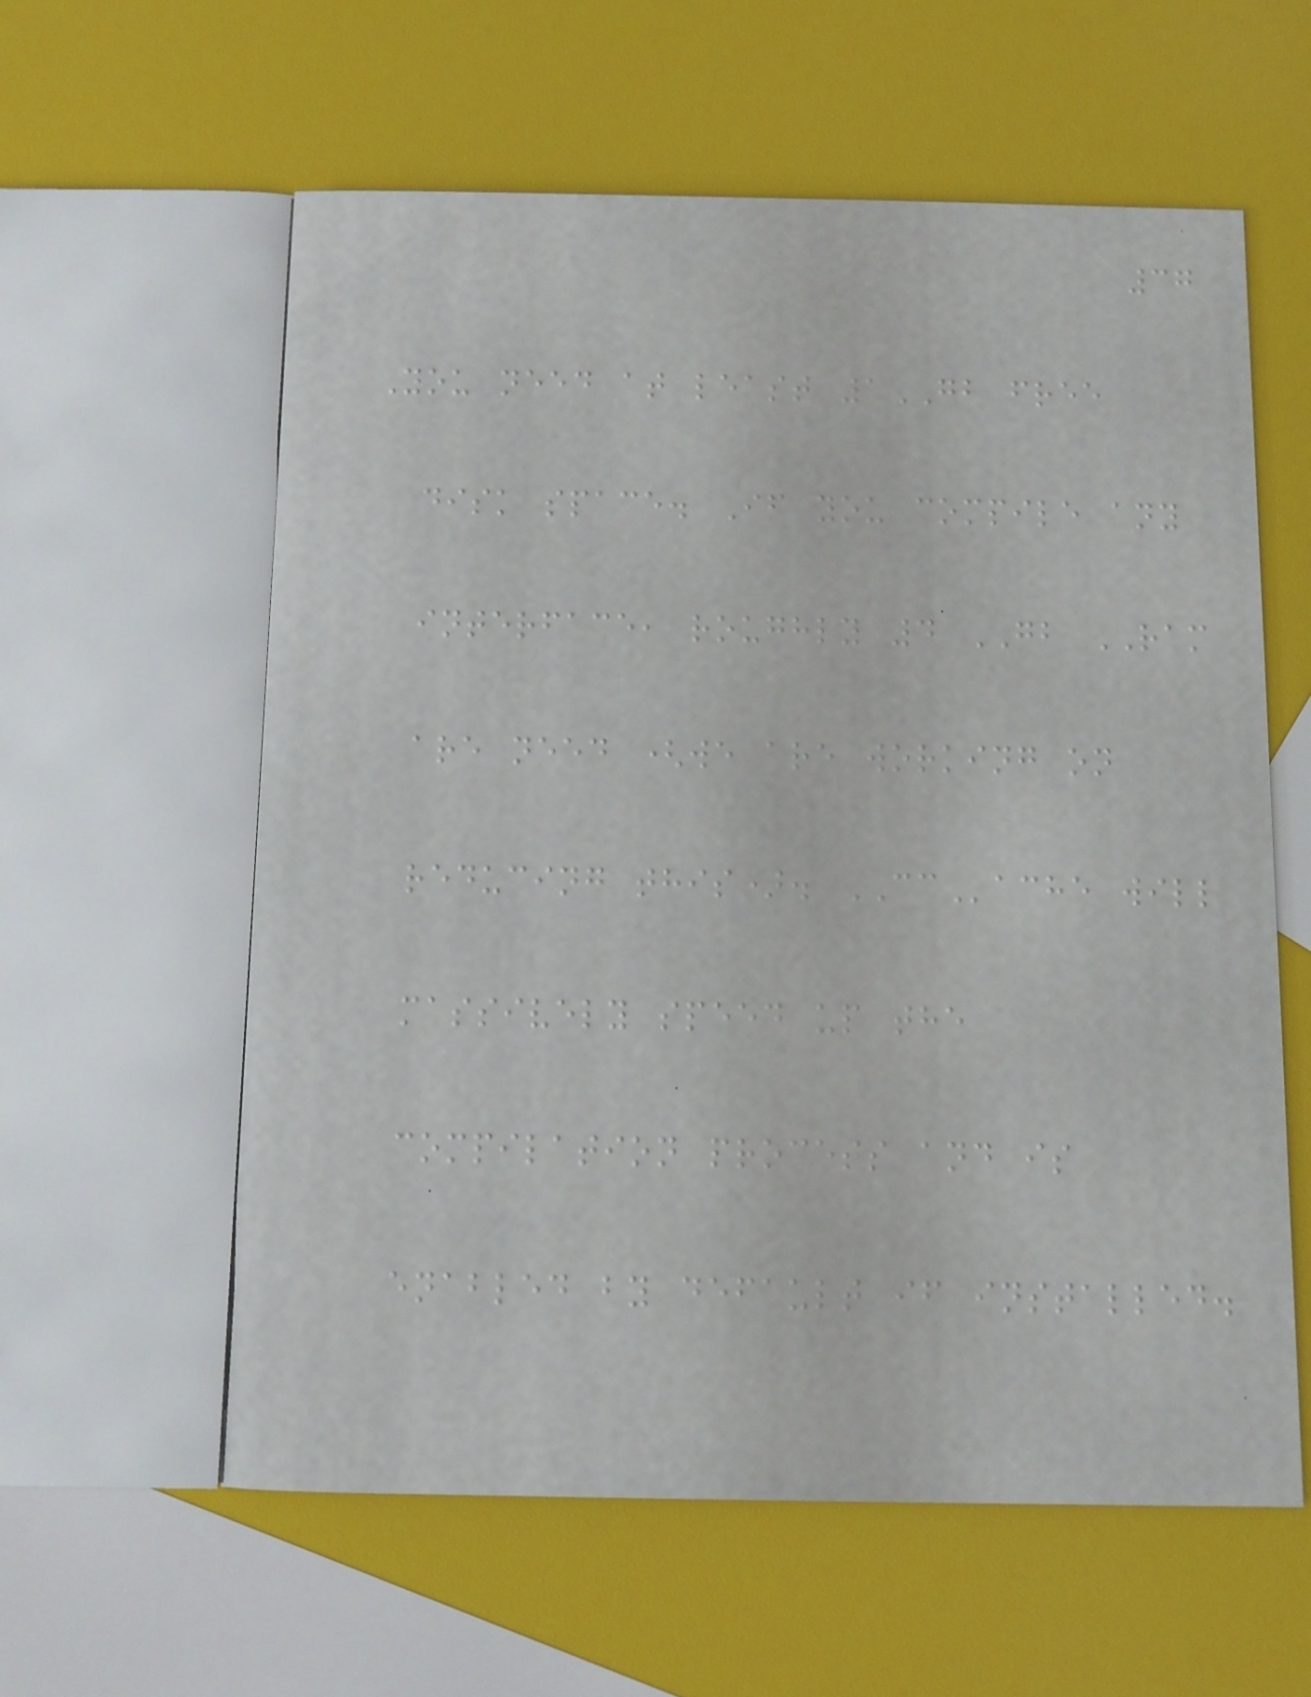37
You need at least 1GB free
disk space. If you compile any
interface, roughly 4 GB RAM
are need (we are working on
reducing this). CCache will
massively speed up the
compilation process and is
enabled by default if installed.
